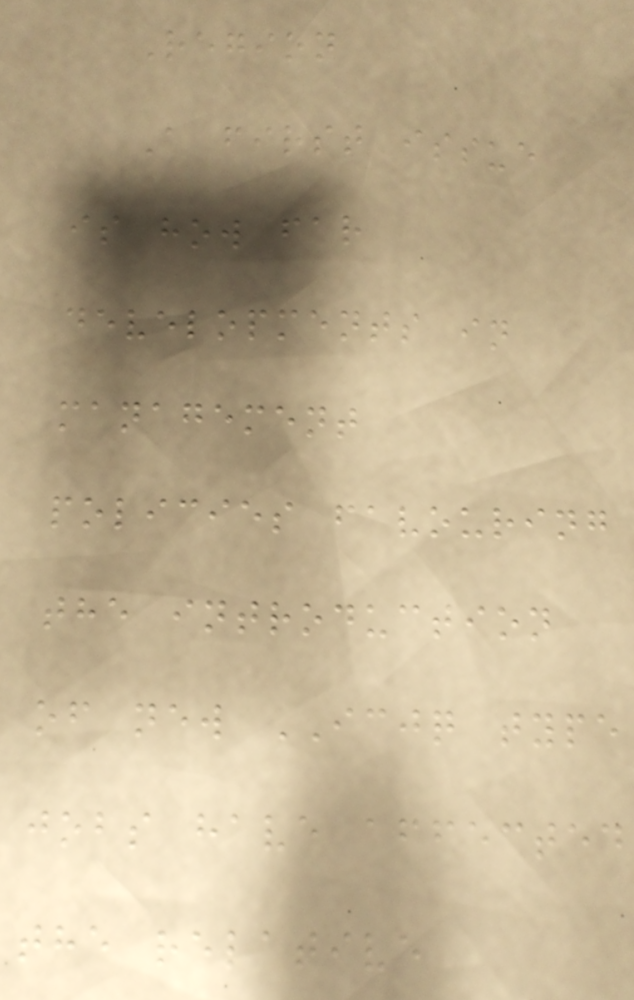Region
A first issue
is how far
developments in
management
policies favouring
the introduction
of new ICJQ type
jobs have affected
the relative
